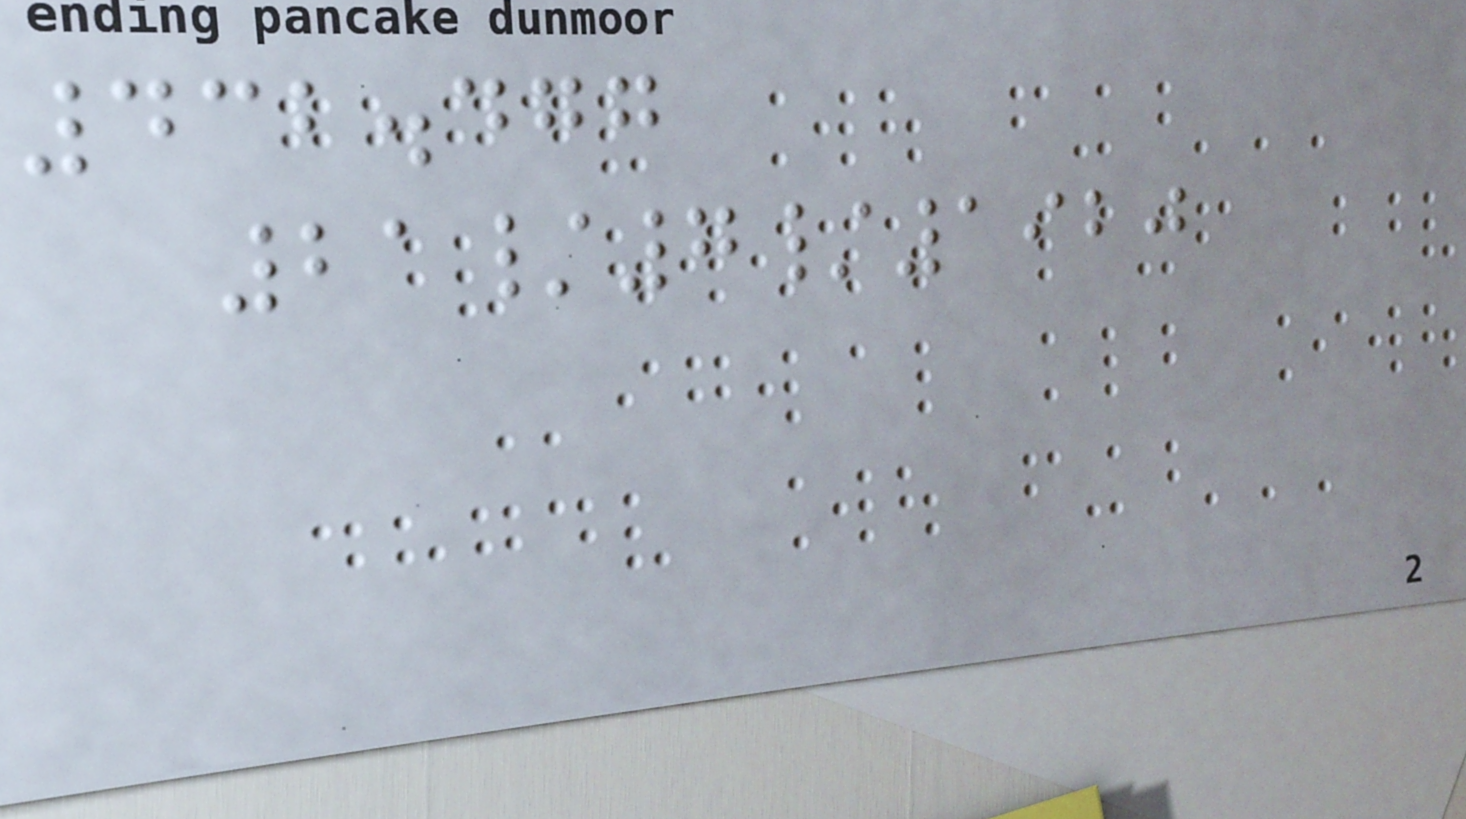432.477
21/7/1920
